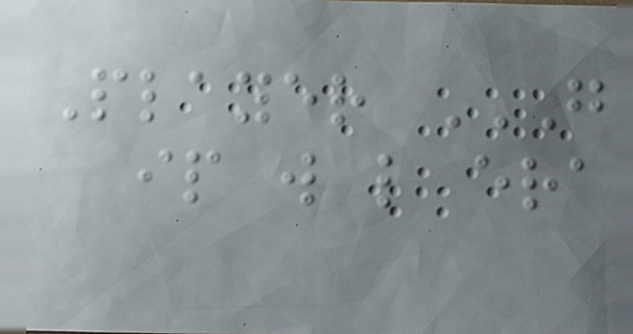Player G
IP W L ERA
